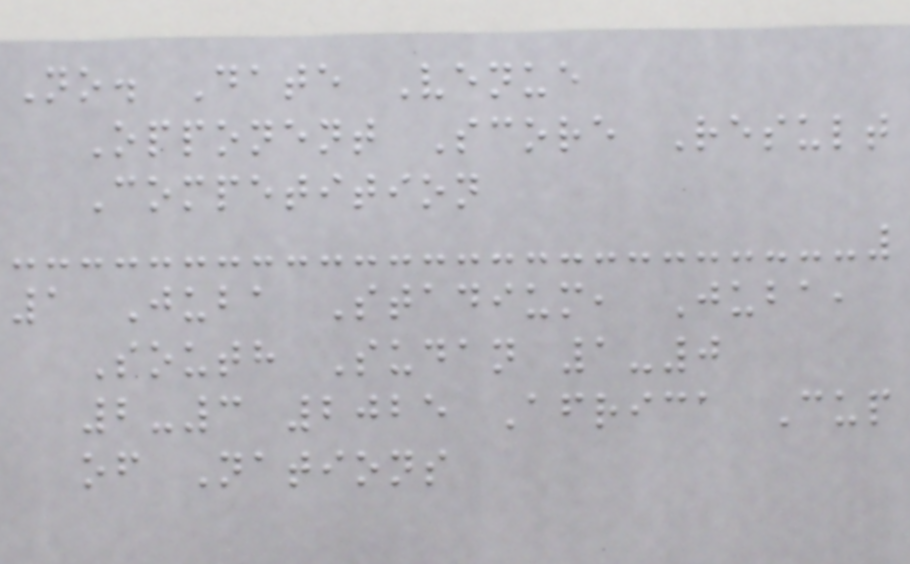No. Date Venue
Opponent Score Result
Competition
1 Juba Stadium, Juba,
South Sudan 1-0
2-3 2025 Africa Cup
of Nations
